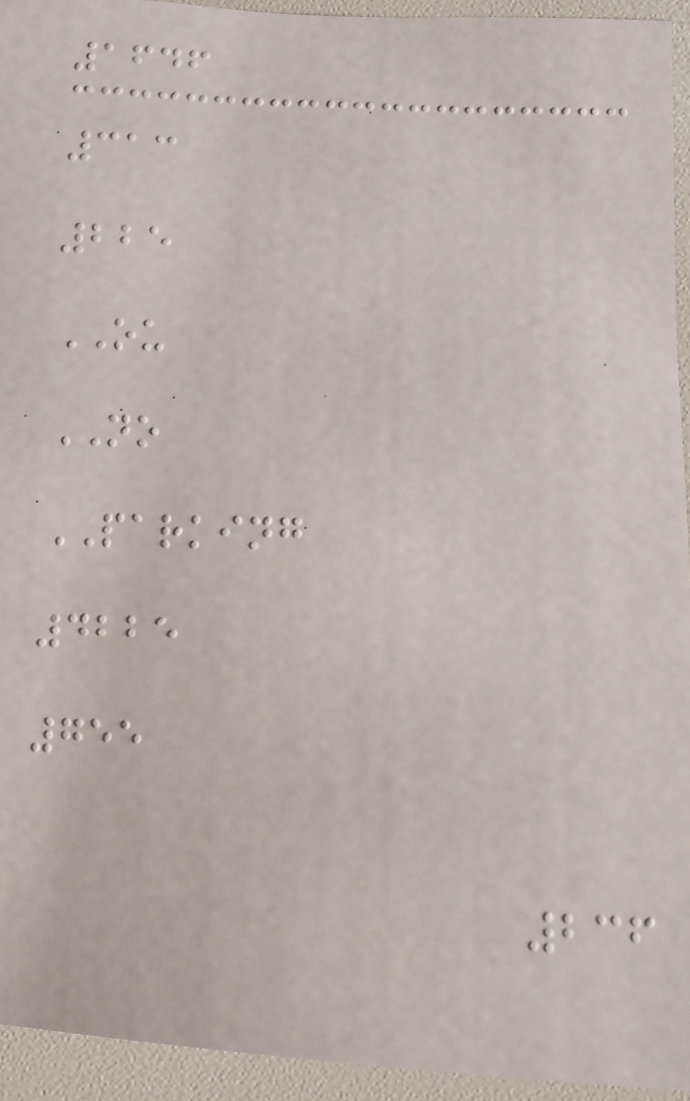1646
313
225
OU
NO
PARKING
4225
755
236
